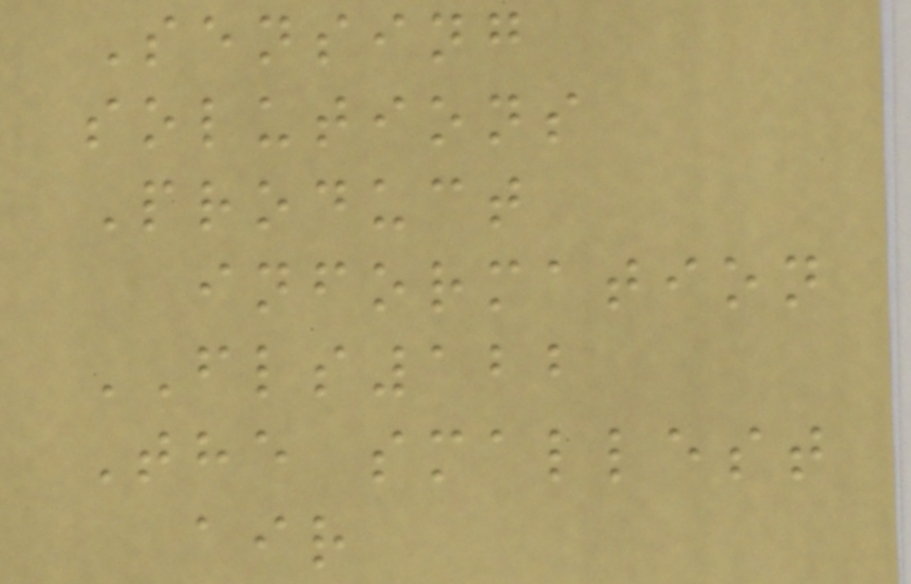Sensing
solutions
Product
information
FLS122
The smallest
air
